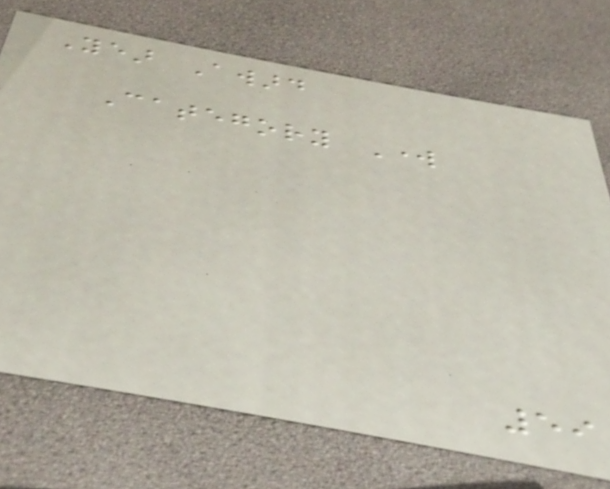Year Award
Category Work
59
